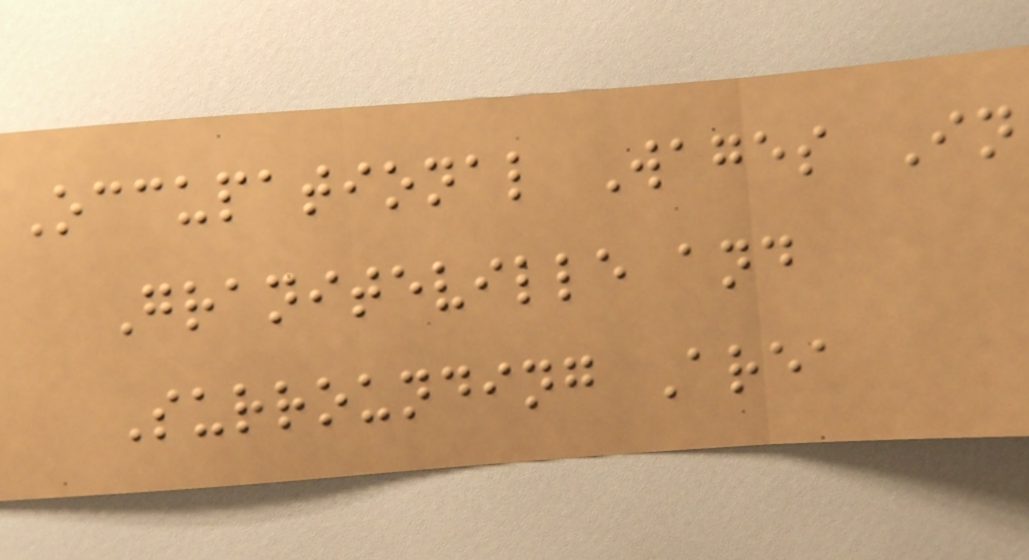Occupational Wages In
Graniteville and
Surrounding Area
